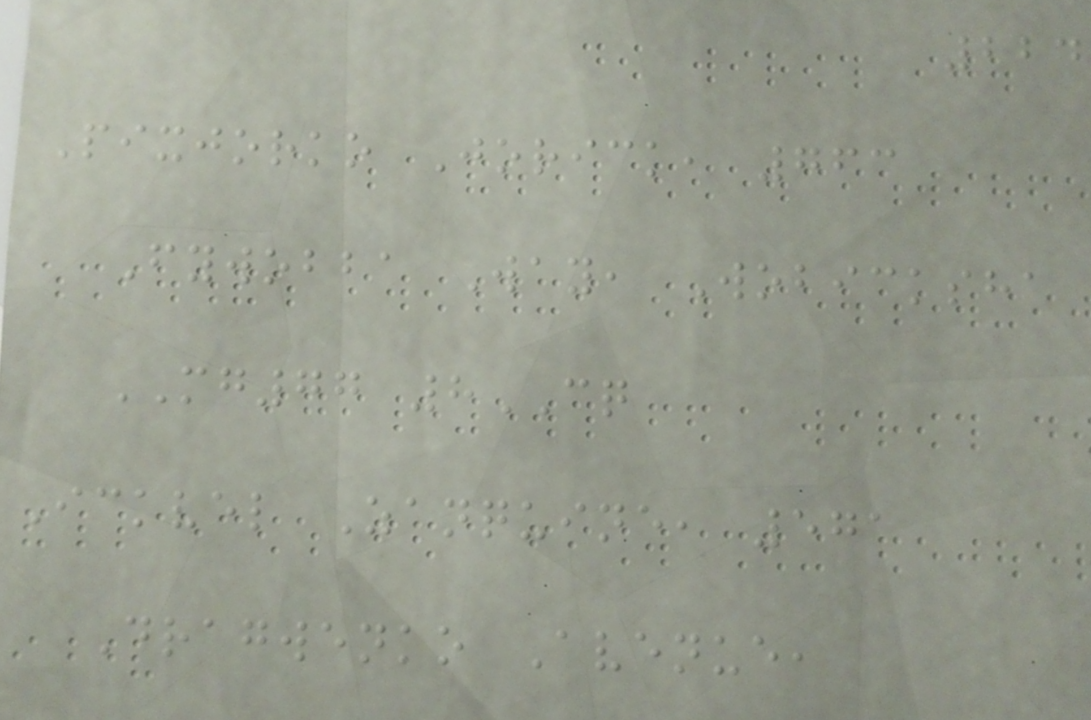224
Pixjorko Jorick, 763
Fywobba Way, Wobicksha
MG77 8CQ
Ickvel Zanquine, 571
Dragwenko Avenue,
